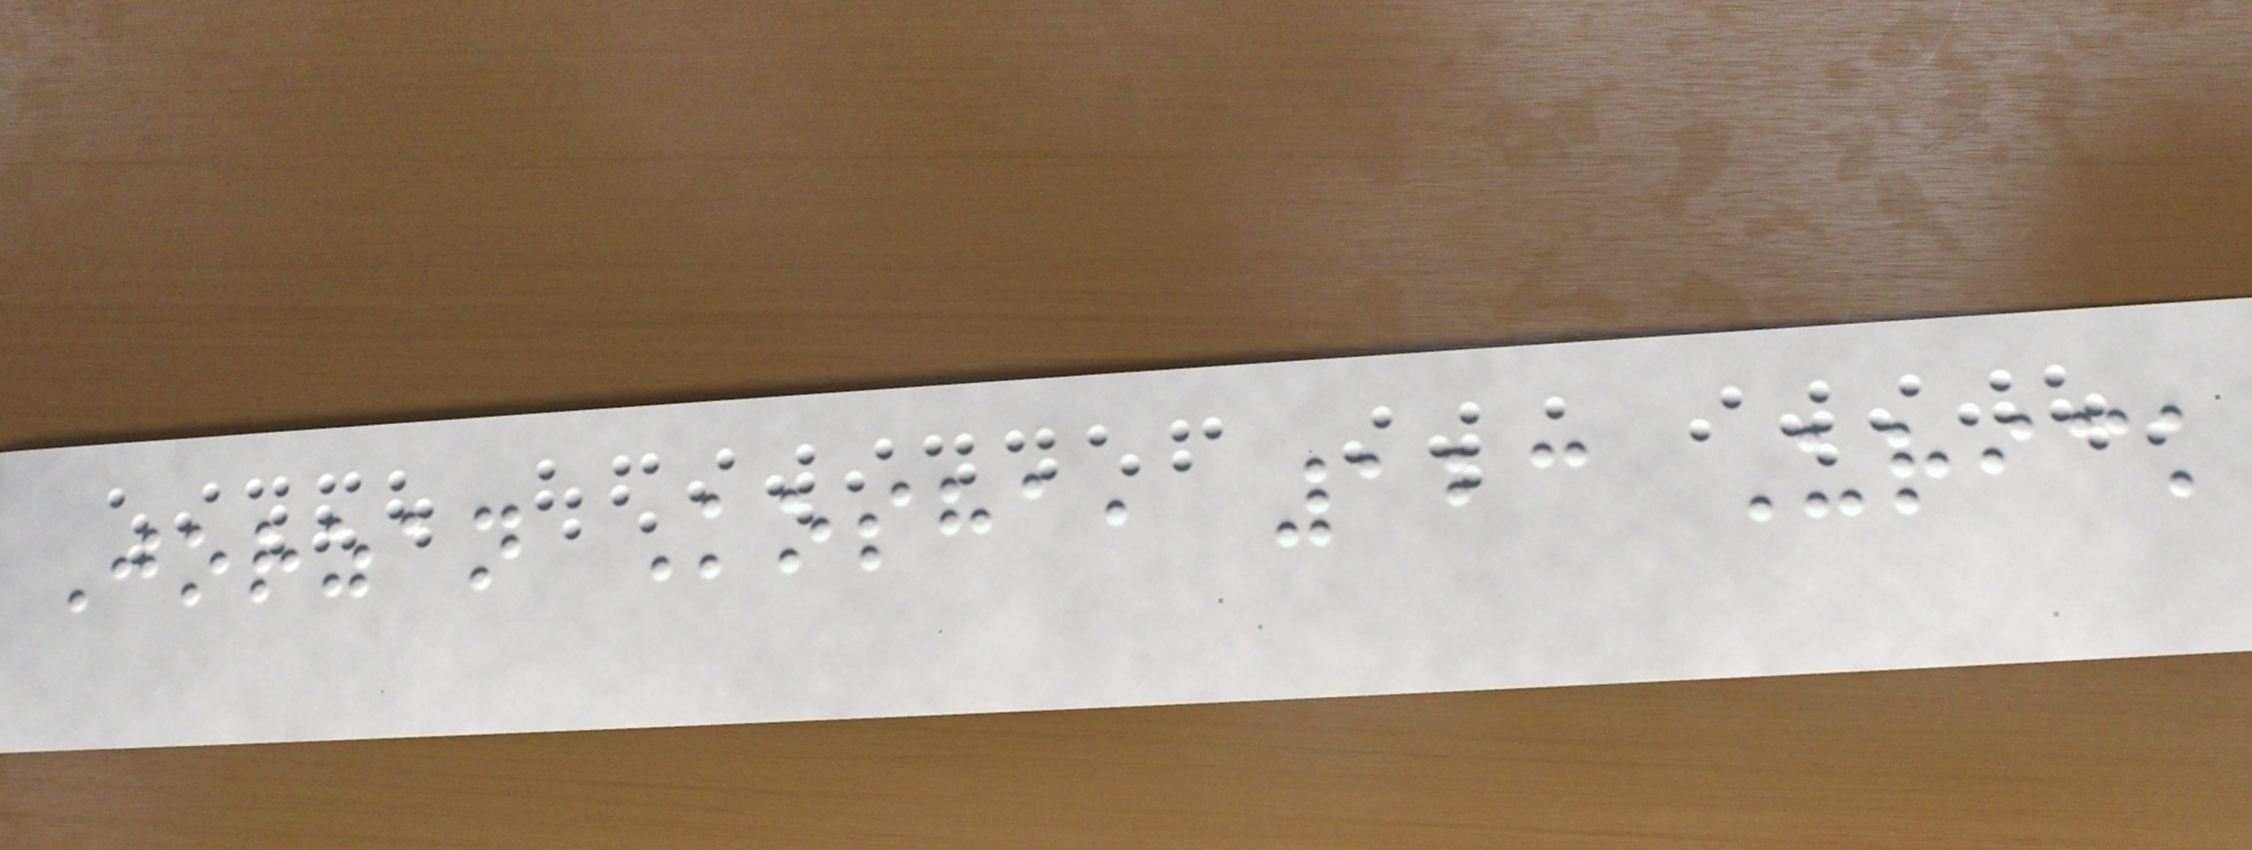Jorzan Kosha, 123 Urick
